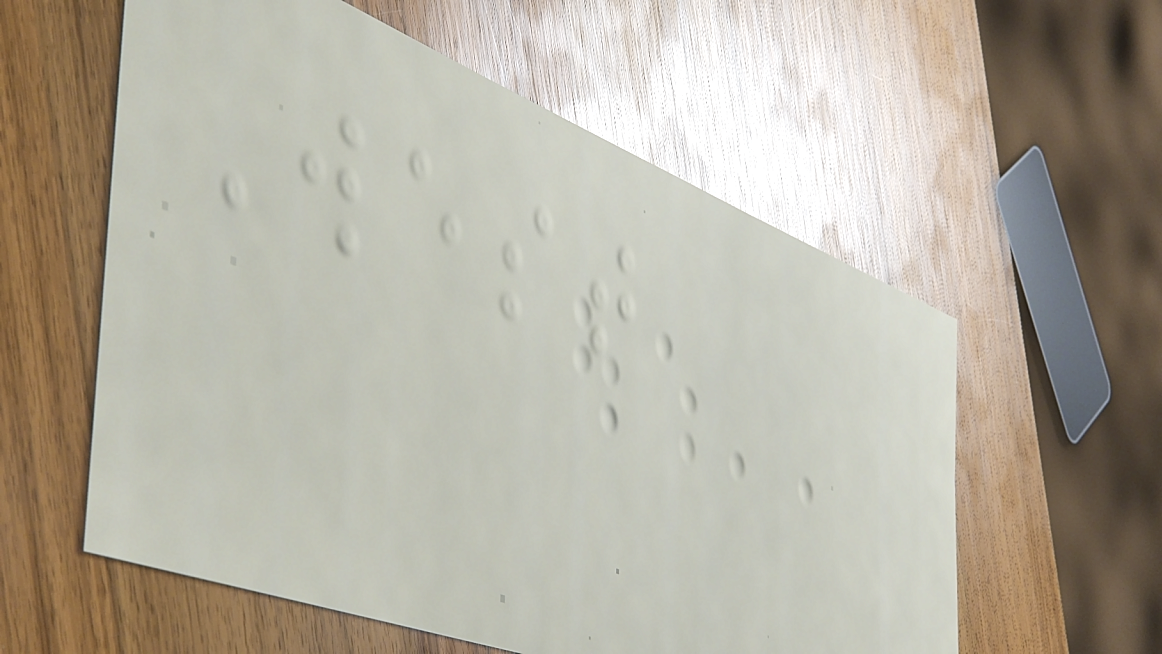West
